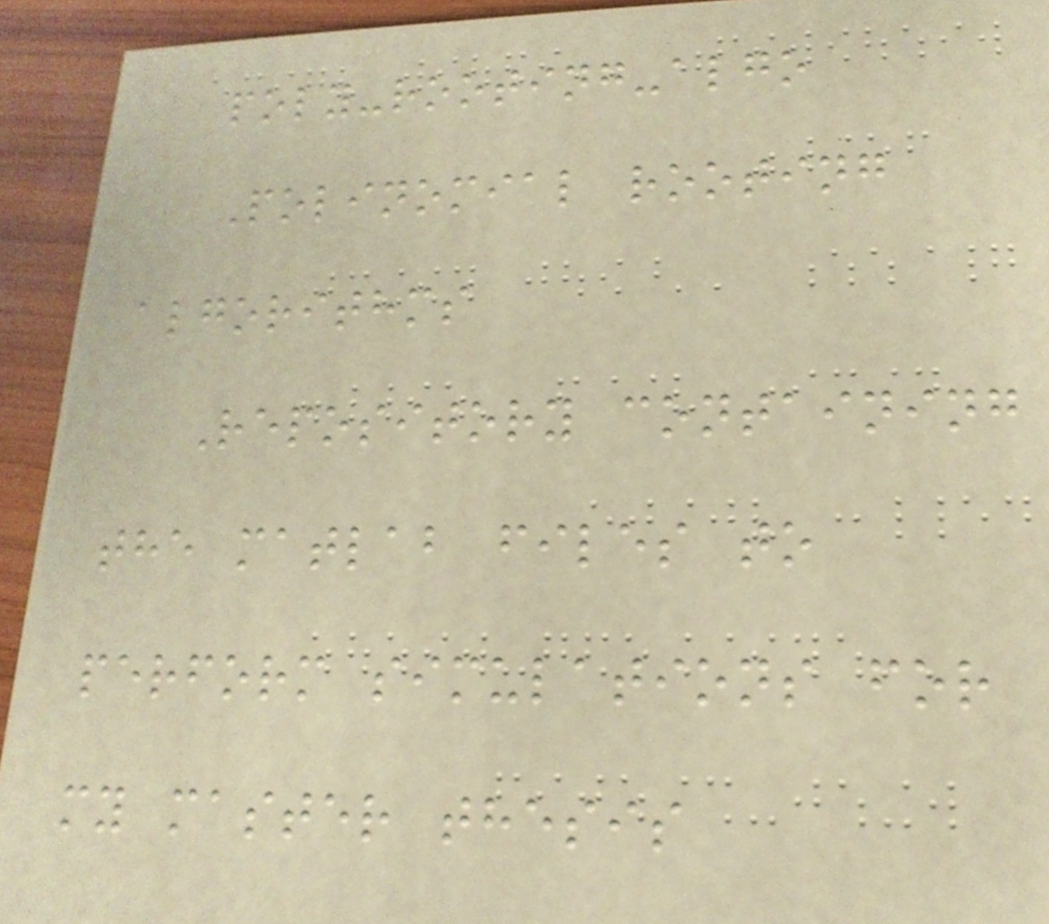poly-rooting-algo
Polinomial rooting
algorithms
Repository containing
the matlab files to
perform simulations for
my master thesis
